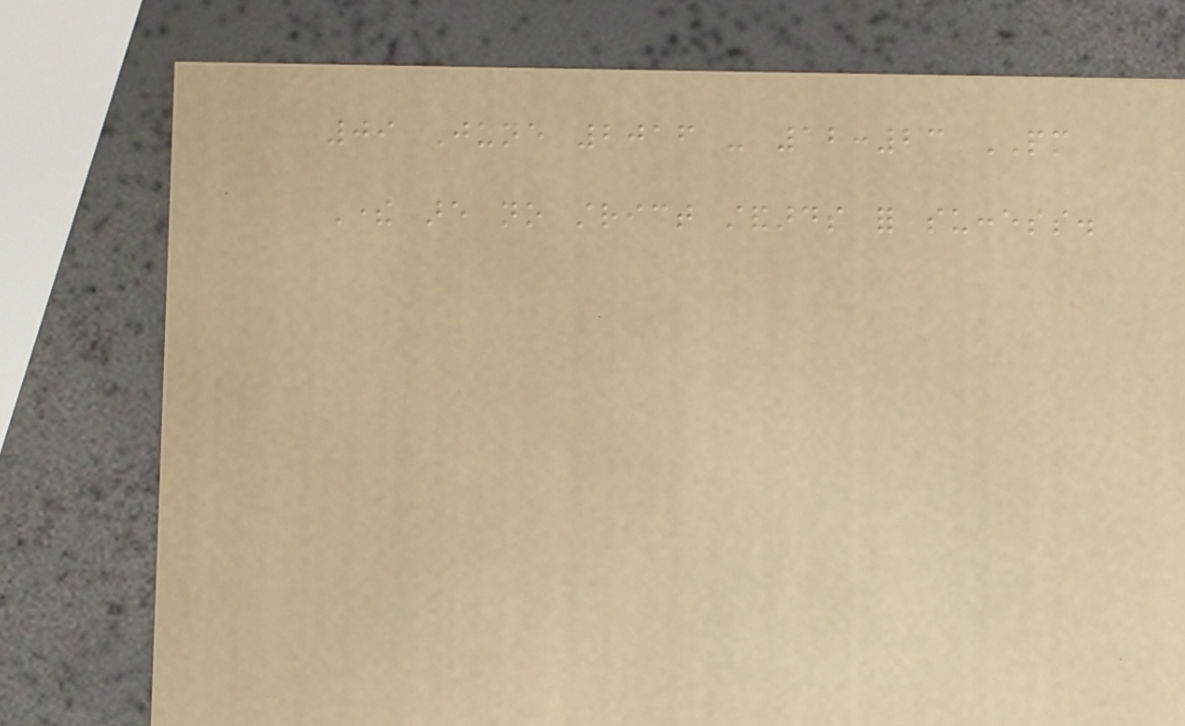09 June 2016 - 12:23 PM
There are no strict standards for success.
